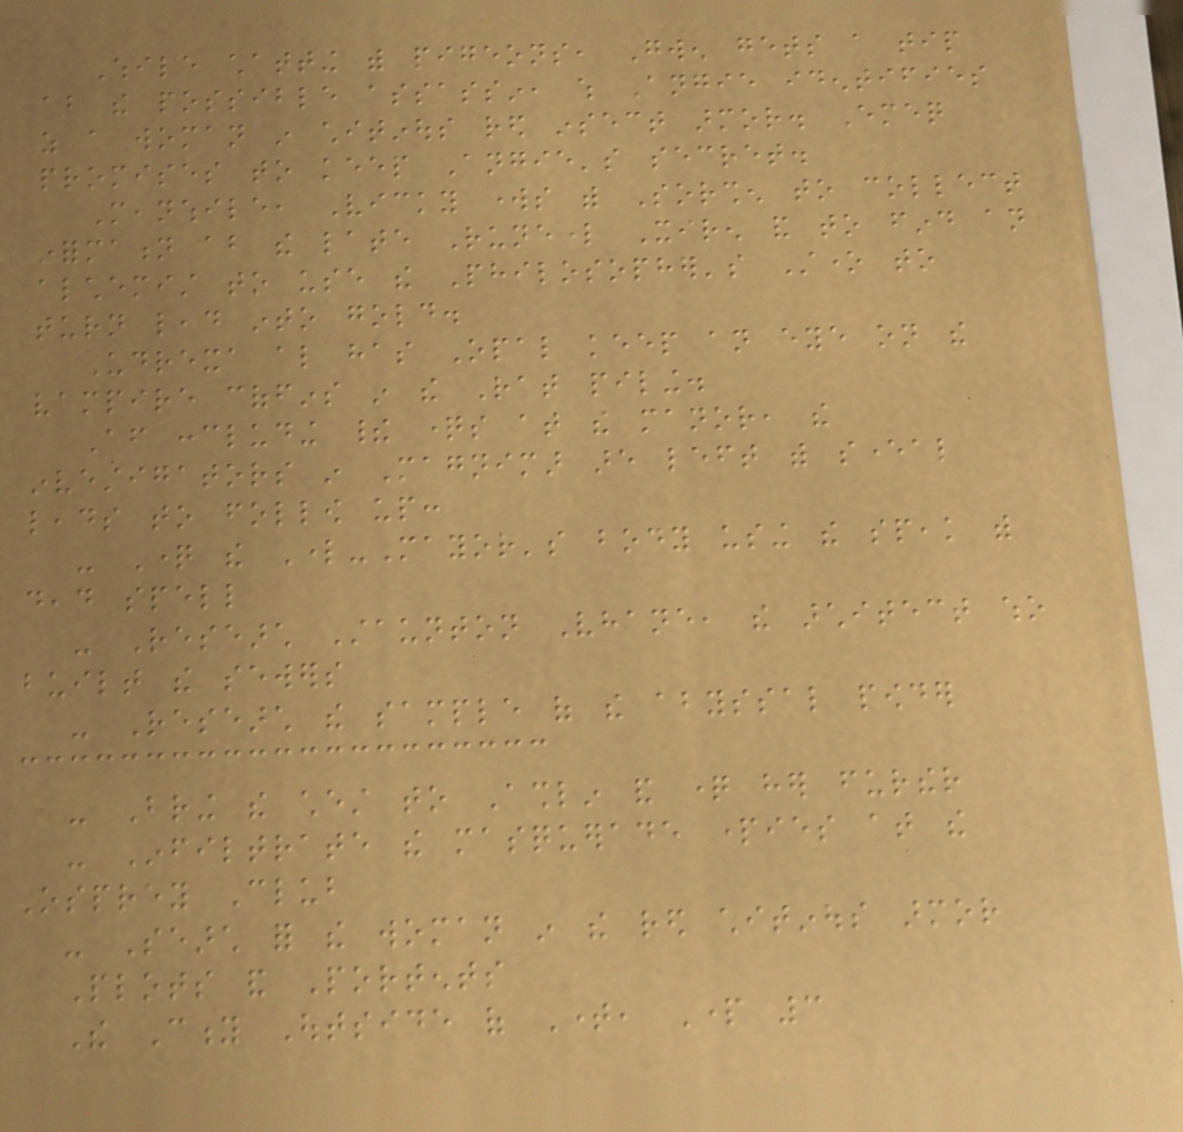While chatting with pigeons, Gwen gets a tip
about the possible assassin, which Angie identifies
as a woman in chitinous red insect armor. Emeq
promises to keep Angie's secret.
Meanwhile, Vicky works with Sorshen to collect
information about the late Runelord Xiren and to find an
alchemist to use the Philosopher's Stone to
turn lead into gold.
Udrexa also has Opal keep an eye on the
vampire coffins in the Rat piling.
After concluding their questions at the manor, the
investigators in Magnimar are left with several
leads to follow up:
- Question the Lord-Mayor's body using the speak with
dead spell
- Research Staunton Vhane, the architect who
built the sewers
- Research the sample of the abyssal powder
- Bring the chest to Ashlin and question her further
- Infiltrate the masquerade parties at the
Osprey Club
- Search for the woman in the red chitinous armor
Plots and Portents
The City Outside of Time, Part 3
